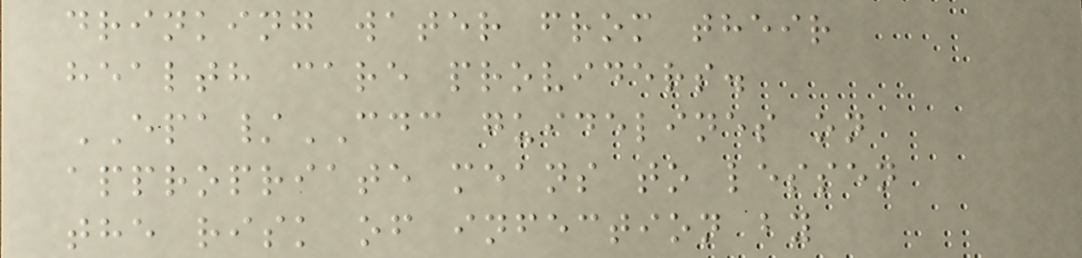drinking water from their
health care providers.
EPA/CDC guidelines on
appropriate means to lessen
the risk of infection by
